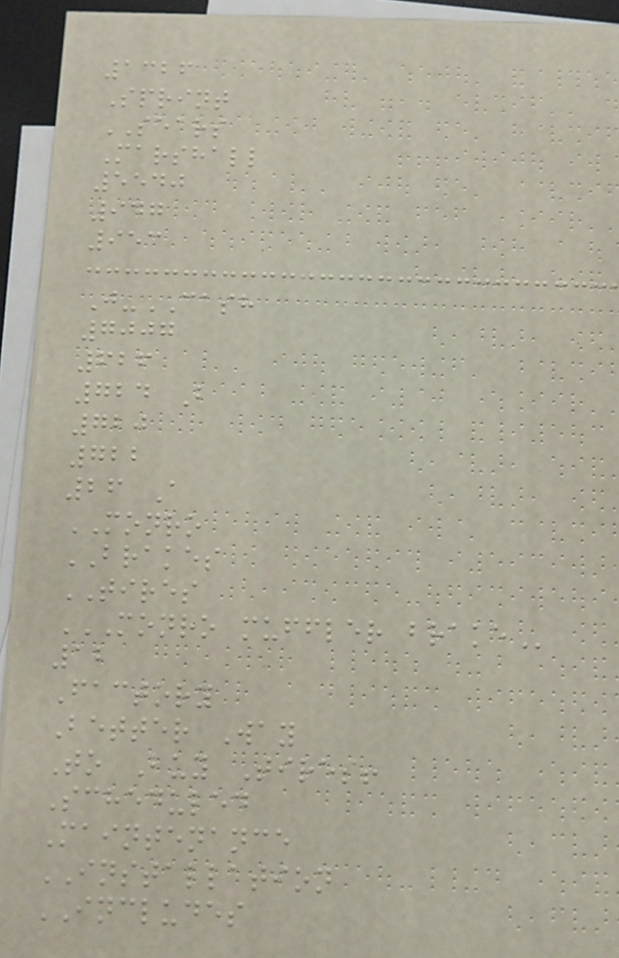1326
Sprint
SEARS
Marshall
5540
947
953
J-CASH
7007
626
724 B
720
722
26 A
MONRO
BRAKES
TIRES
MONRO MUFFLER BRAKE
12
Factory
Better Way
To Buy Tires!
Scheduled
Maintenance
INSTALLATION
INCLUDES
